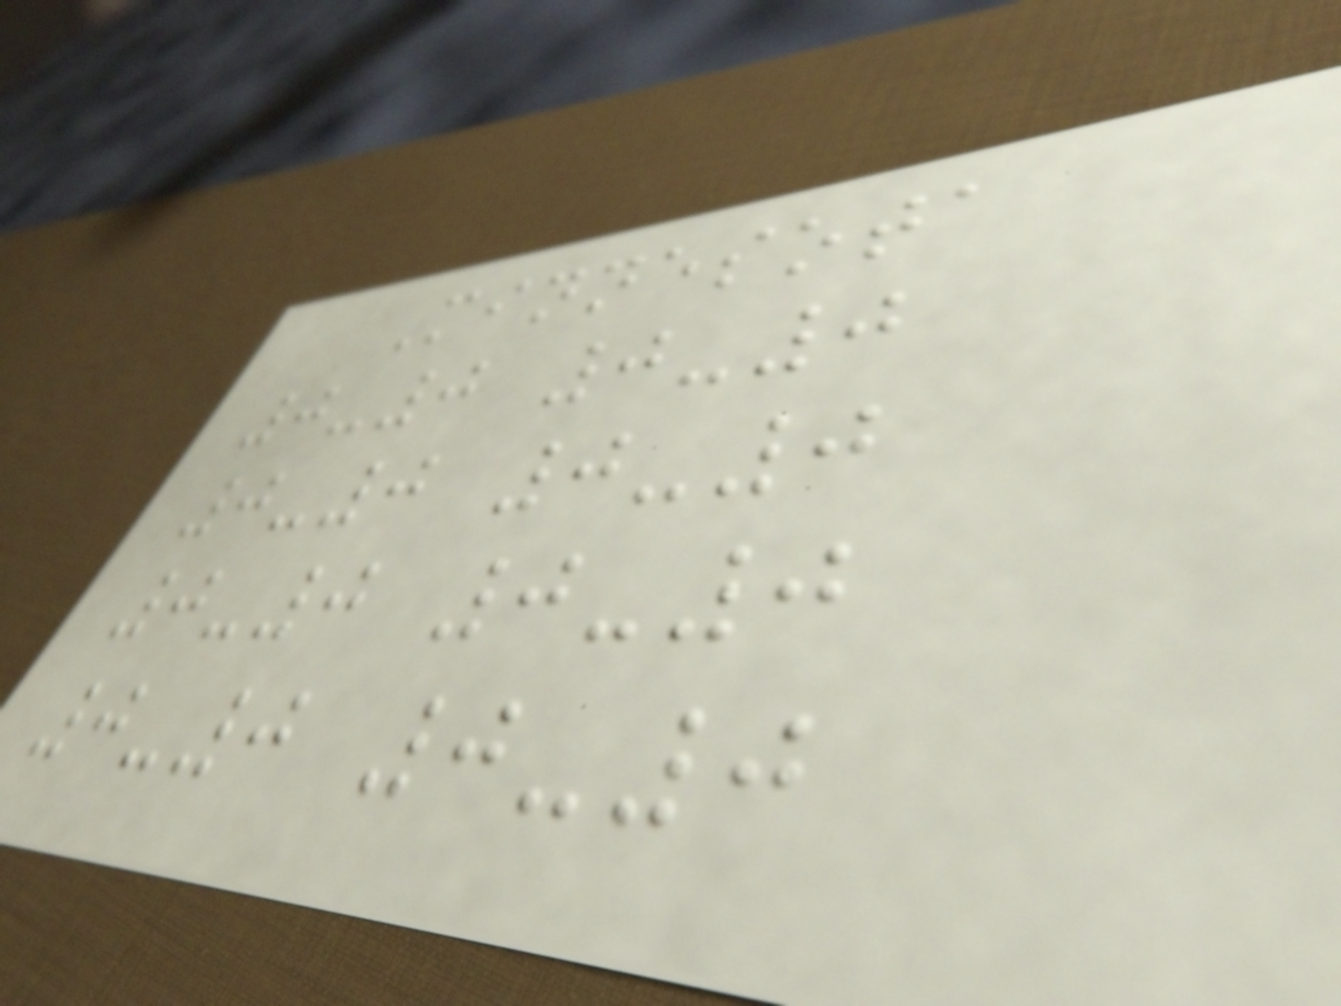Minnesota
0-0 0-0
0-0 0-0
0-0 0-0
0-0 0-0
